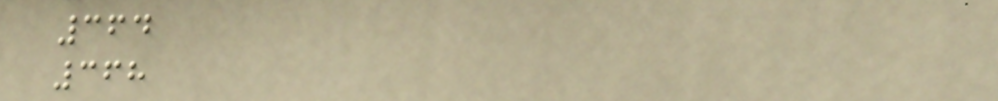364
368
